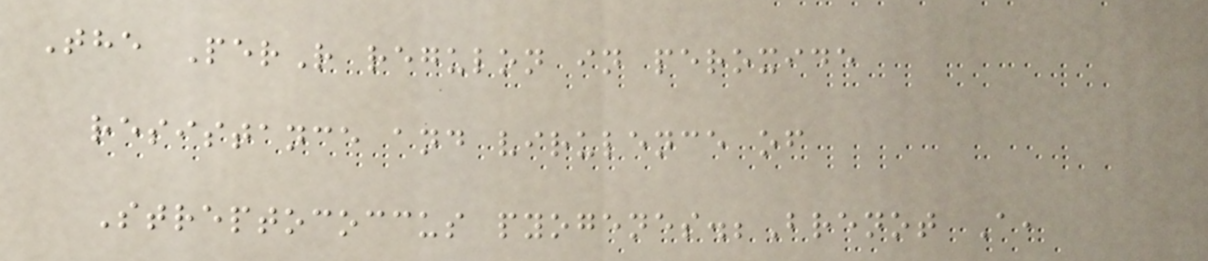The PerR regulon in peroxide
resistance and virulence of
Streptococcus pyogenes.;Brenot A,
